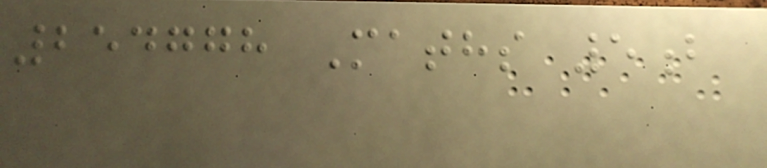254778 Maths 5b
